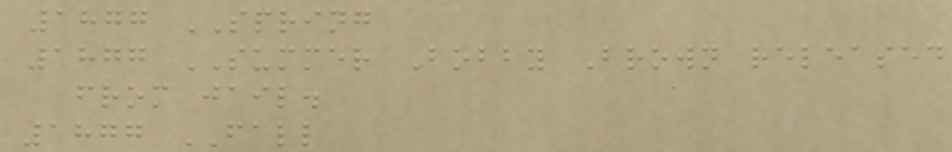1877 SPRING
1877 SUMMER Bobby Brown released
from jail.
1877 FALL
